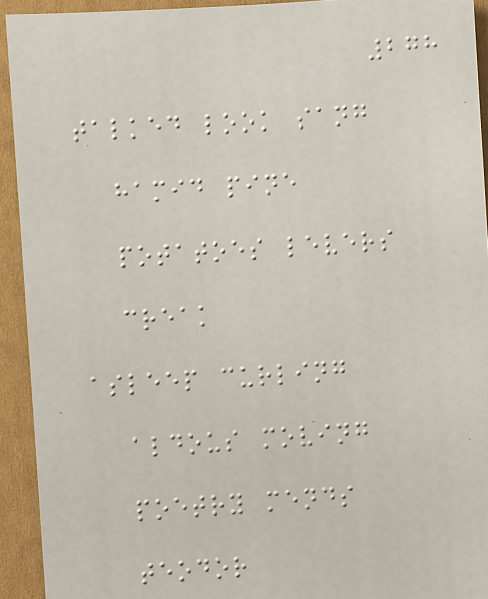278
talked look sang
hamid pine
potatoes levers
creak
asleep curling
aldous moving
poetry mends
teodor
